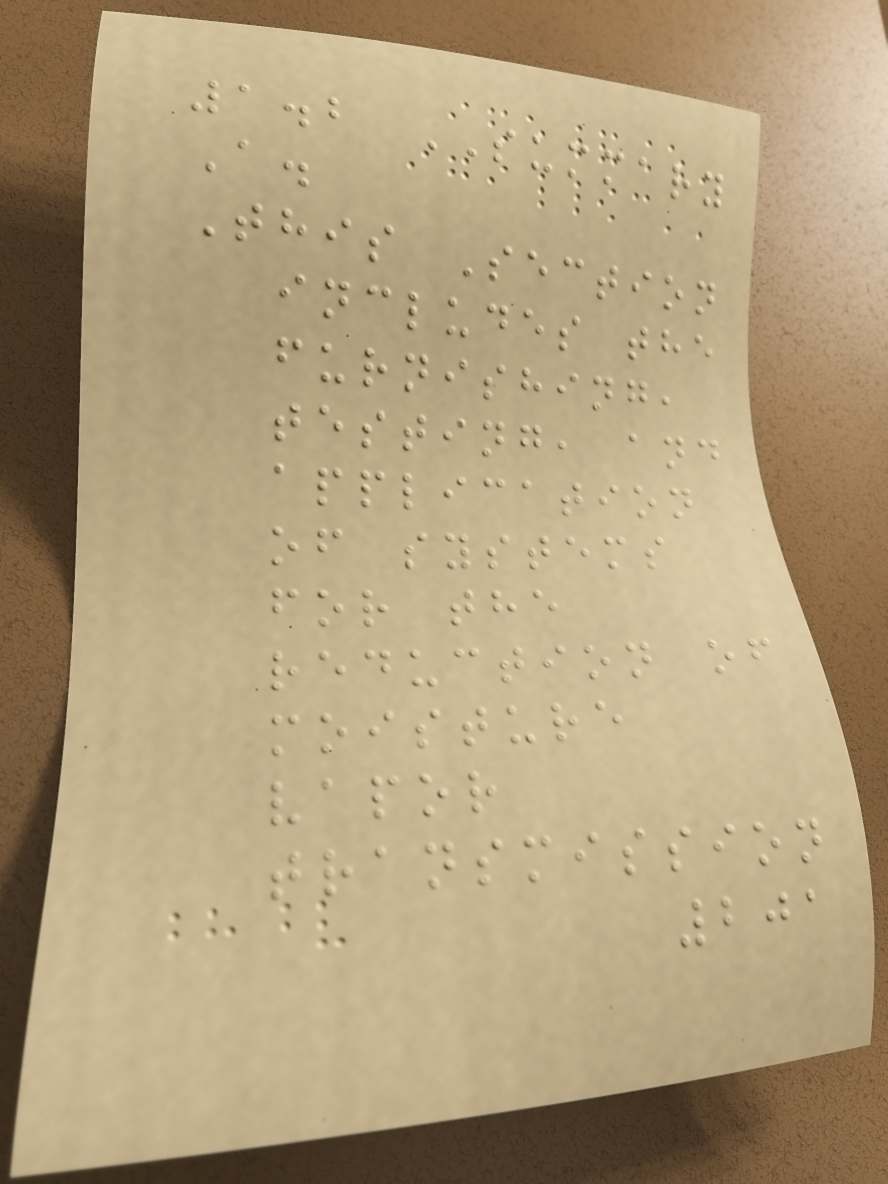1.2 SUMMARY
A.
This Section
includes the
furnishing,
testing, and
application
of systems
for the
reduction of
moisture
vapor
transmission
201
